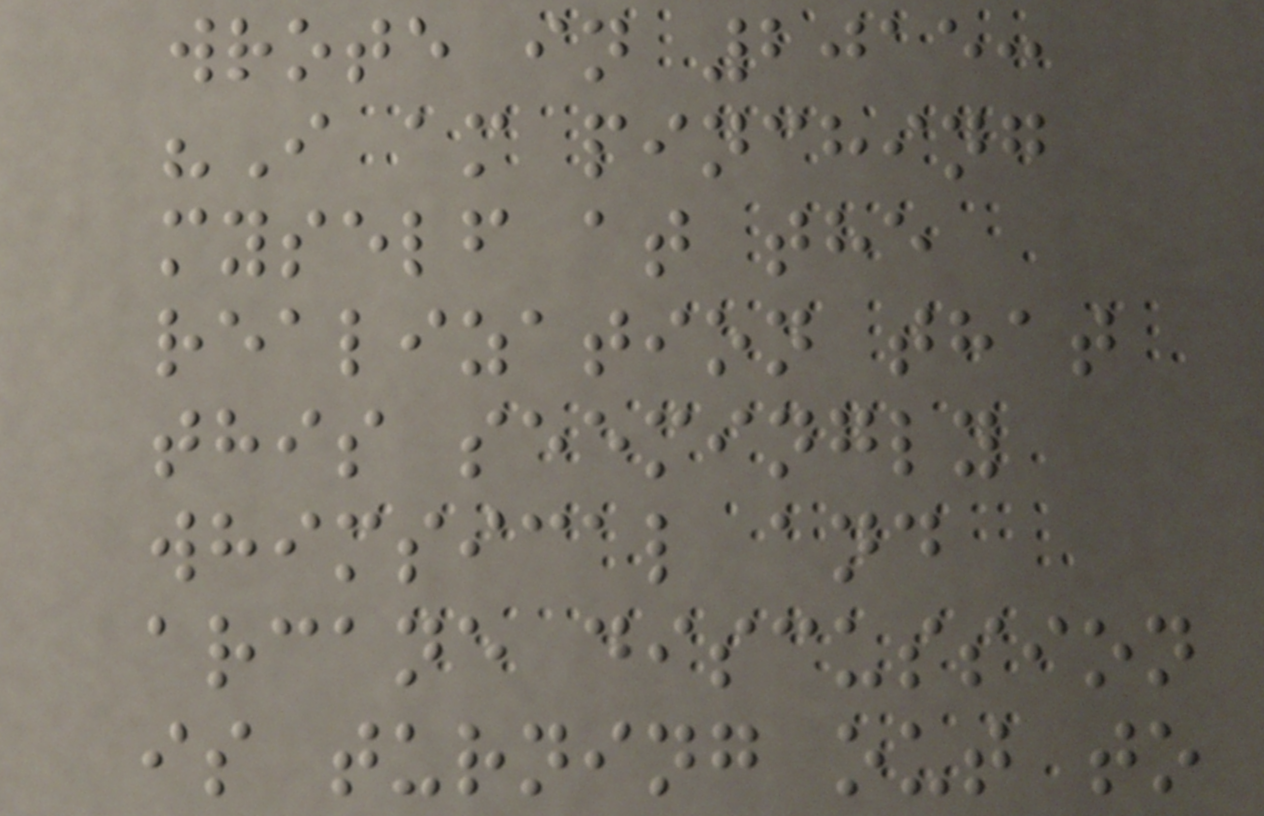wrote in 2015:
"I am pinching
myself at the
realization that
this seemingly
whimsical and
arcane discussion
is turning out to
